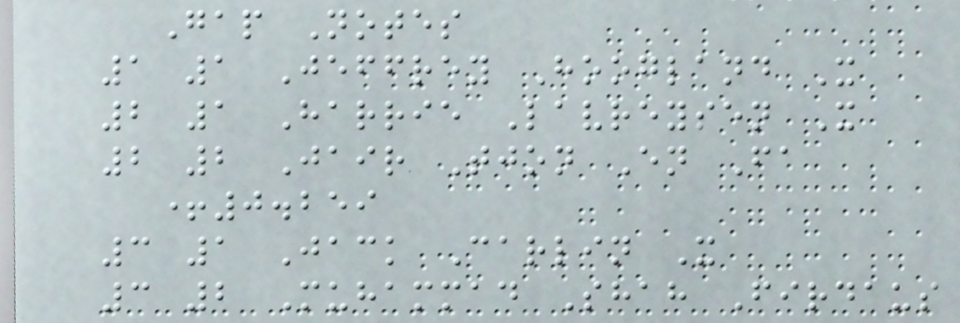Gap Notes
1 1 Jeffrey Hoogland X
2 1 Harrie Lavreysen X
2 2 Jair Tjon En Fa
+0.259
3 1 Jack Carlin X
3 2 Muhammad Shah Firdaus
